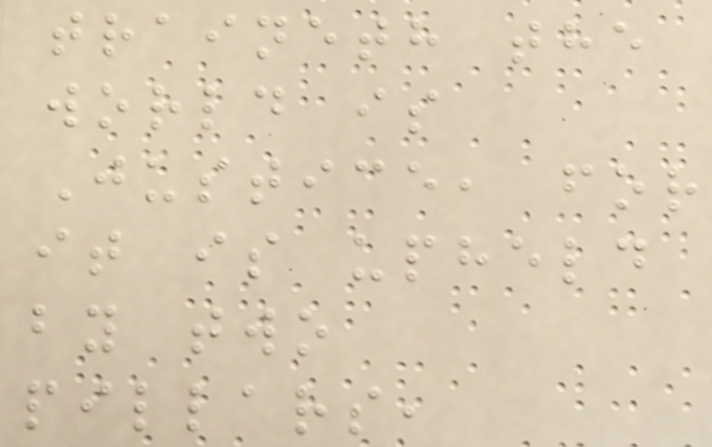traineth the
world is
Justice, for
it is upheld
by two
pillars,
